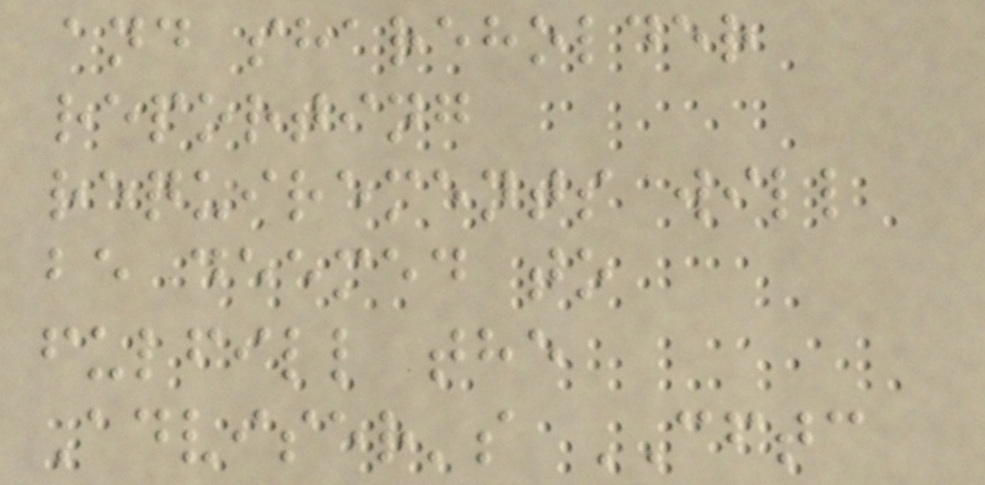and shareholder
reporting
requirements will
be deemed to
fulfill the
Adviser's CFTC
